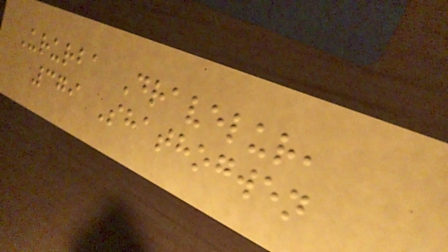Ururba Dravelur,
379 Shathogwen
